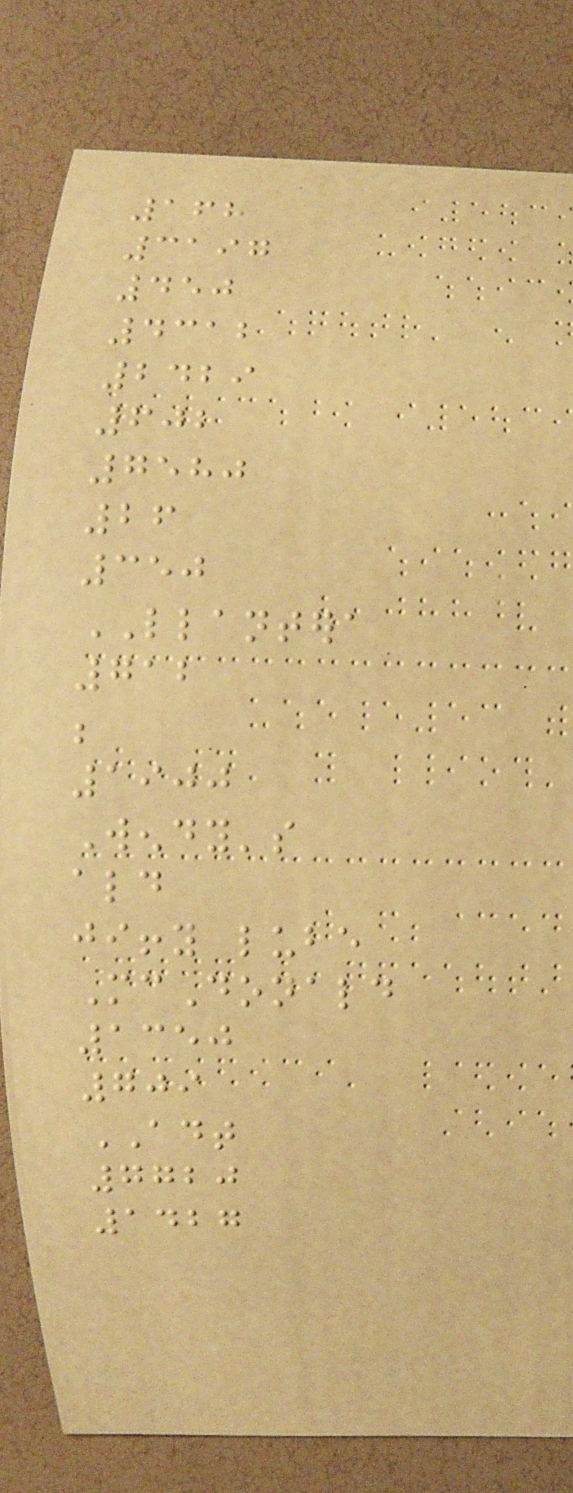168
3197
450
4312
2429
602
7580
26
350
LLANTERA
712
be
1900
Wendy's
ald
jiffy lube
McDonald
1350
709
ADT
7720
1427
